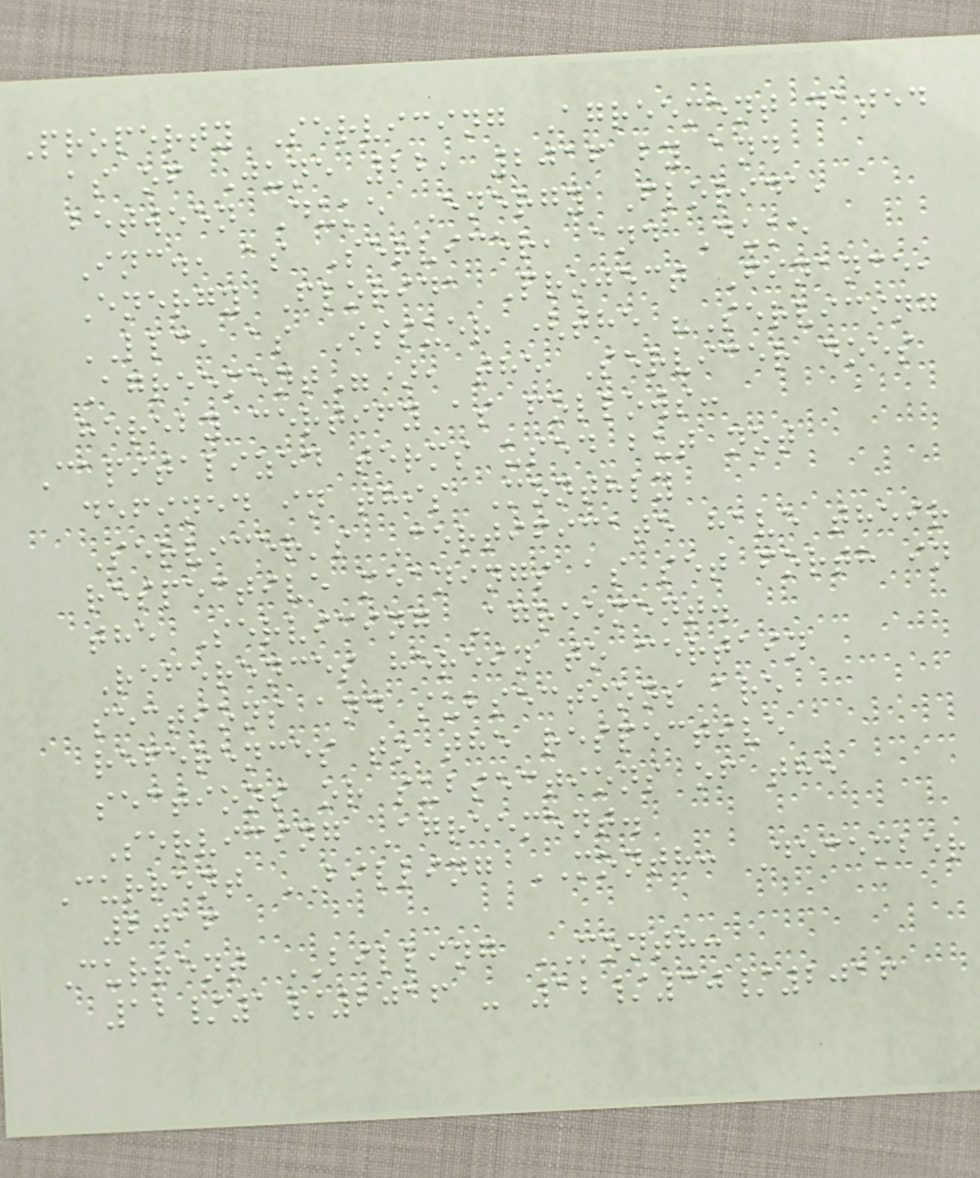Property Servicing Agreement dated
as of June 22, 2016 by and
between Duke Energy Florida,
Inc., as Servicer, and Duke
Energy Florida Project Finance,
LLC, as Issuer (the "Servicing
Agreement"), the Servicer does
hereby certify as follows:
Capitalized terms used but not
defined in this Monthly
Servicer's Certificate have their
respective meanings as set forth in
the Servicing Agreement.
References herein to certain
sections and subsections are
references to the respective
sections or subsections of the
Servicing Agreement.
Current BILLING MONTH: December
2016
Current BILLING MONTH:
12/1/2016 - 12/30/2016
